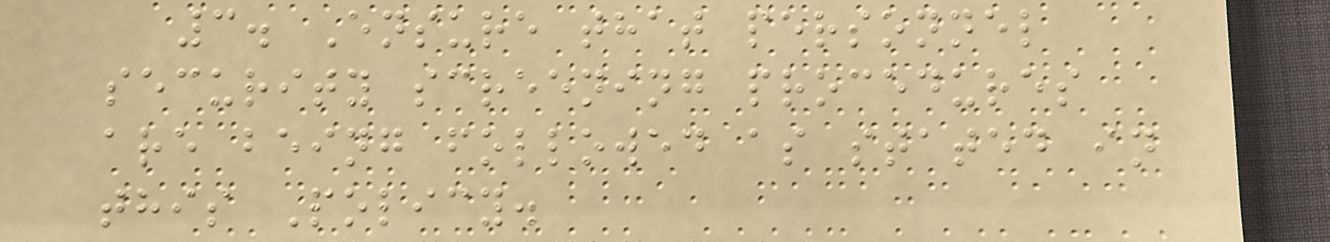3. Ensure that personnel
security screening procedures
are being followed as stated in
this Policy.
